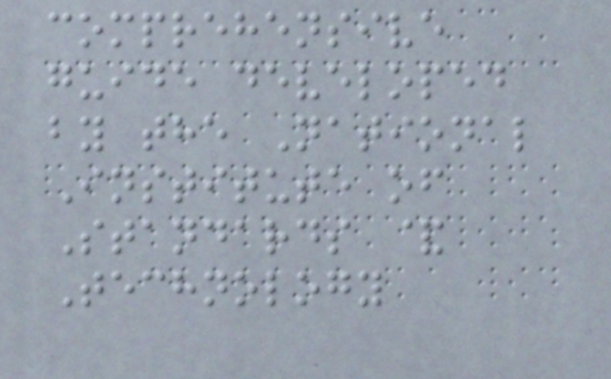comprehensive
guide developed
by the National
Institute of
Standards &
Technology
